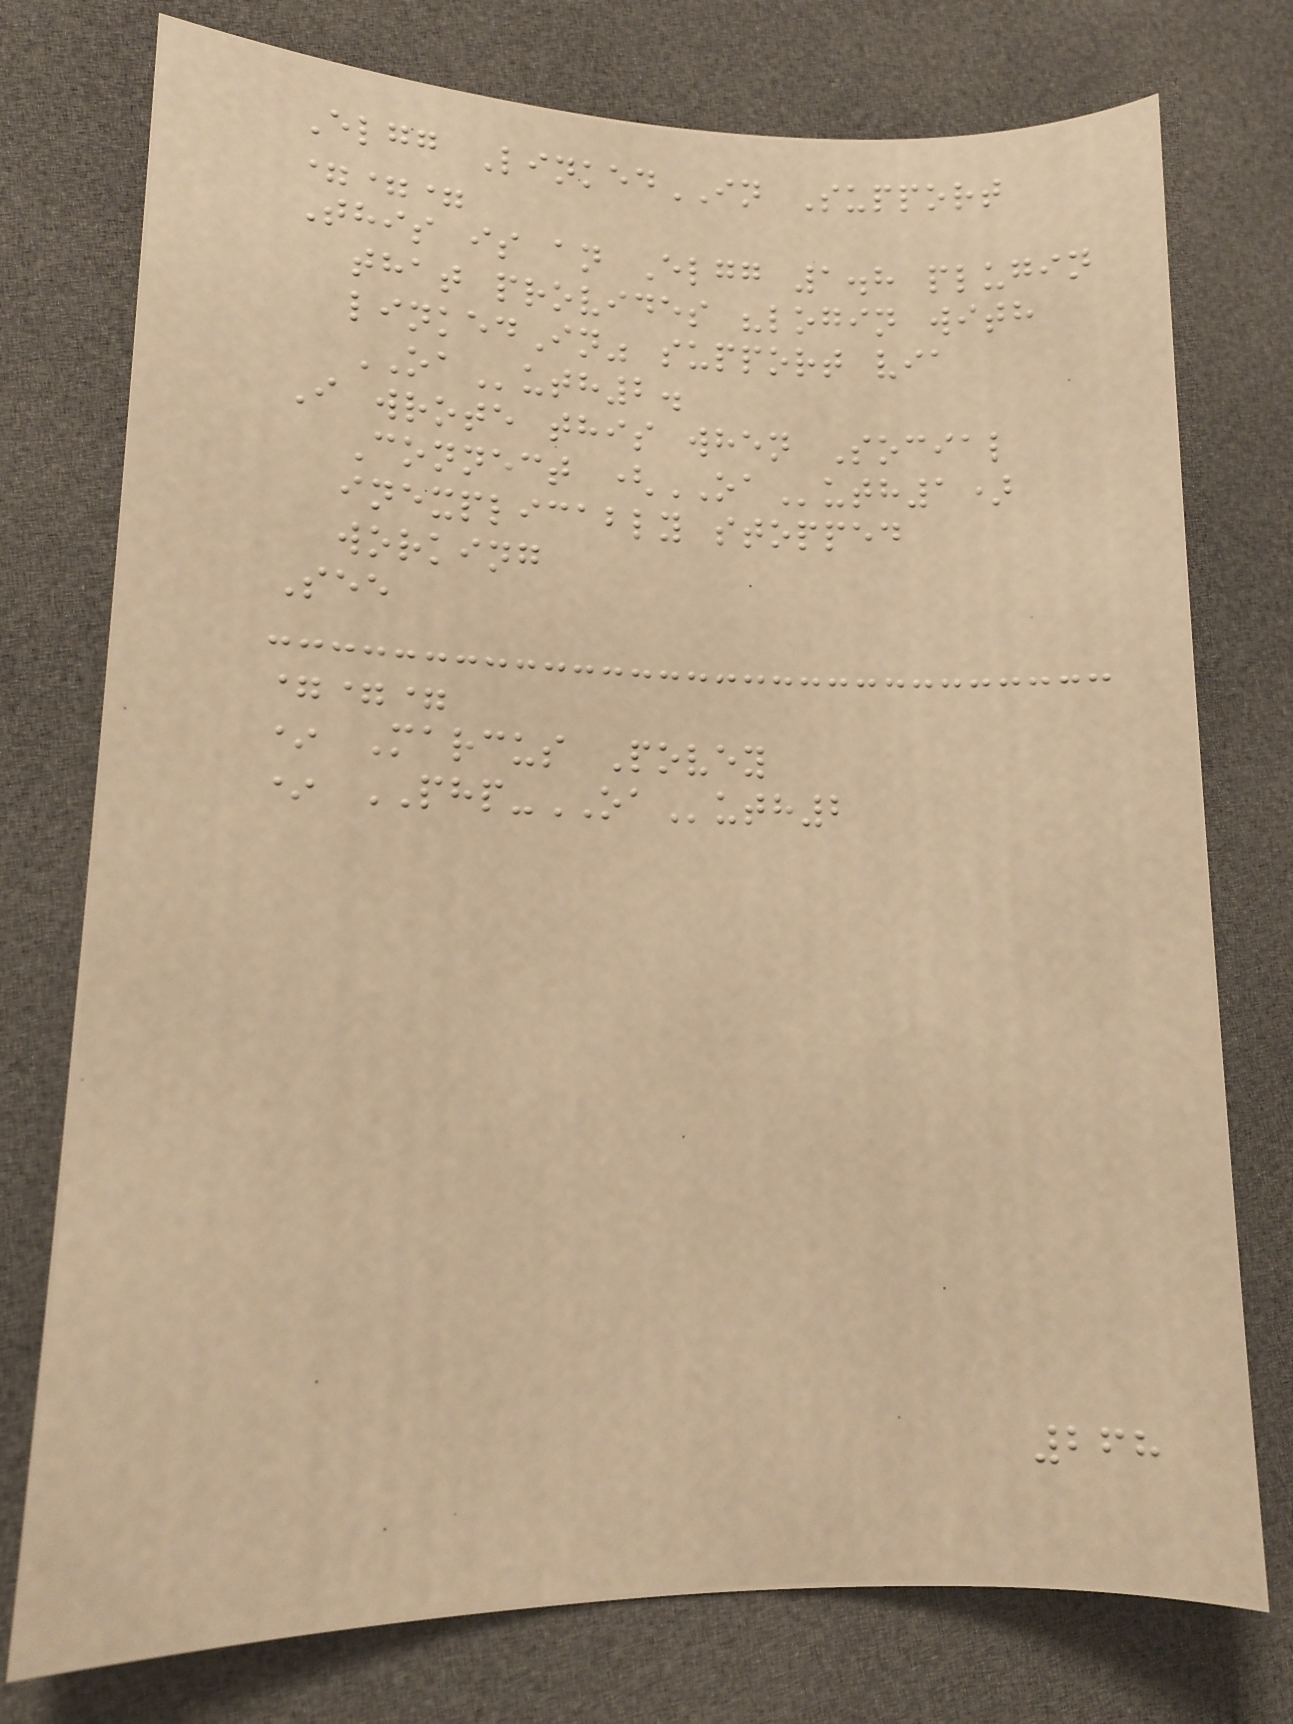Elgg LinkedIN Support
===
This is an Elgg 1.8 plugin
that provides "login with
linkedIn" support via
OAuth2.
I wrote this when Social
Connect (OAuth1)
inexplicably stopped
working
See
===
* Marcus Povey
* PHP-OAuth2
268
